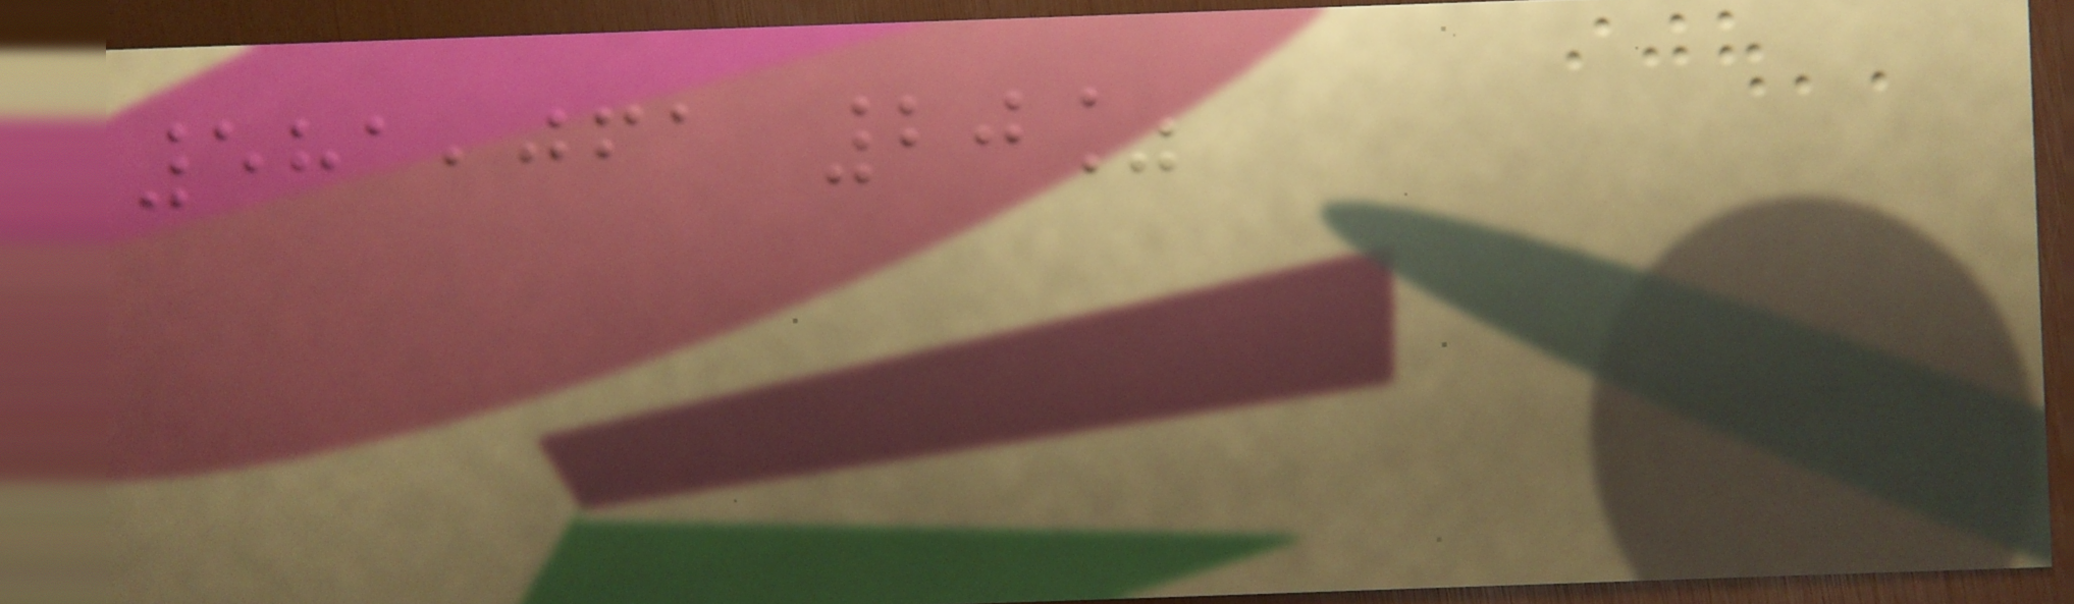581,061 20%
